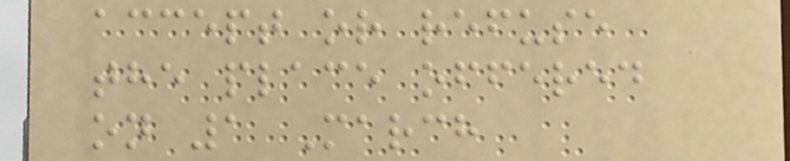accept or refuse
the place offered
on 1 March
